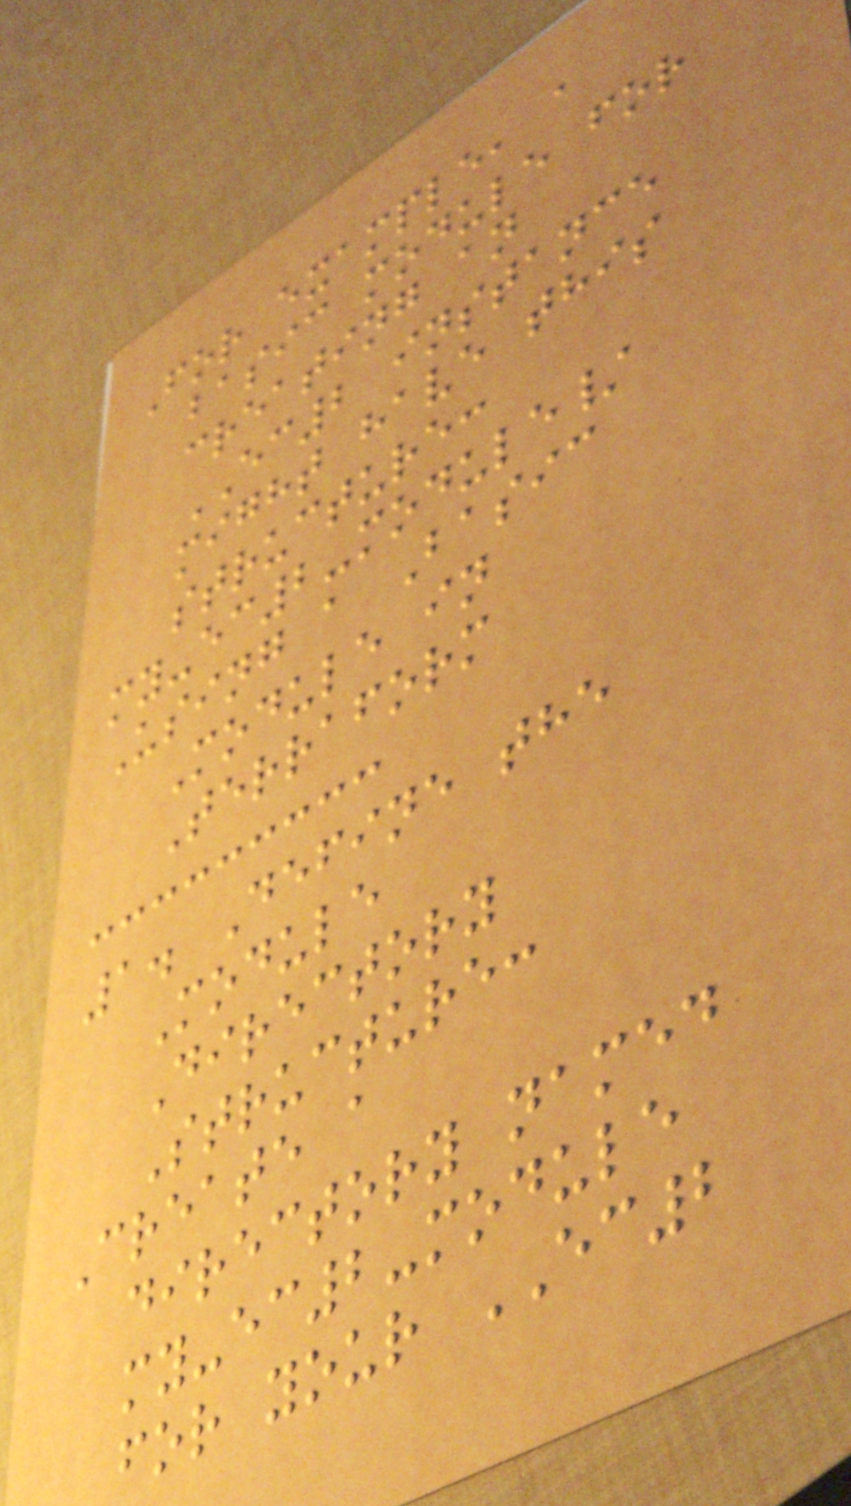For example, a
basic module for
creating an
EC2 instance
might have this
structure:
my-ec2-module/
Using a Basic
Module in
Terraform
1. Define the
Module
Directory
Structure:
Create a
directory named
my-ec2-module
for your EC2
